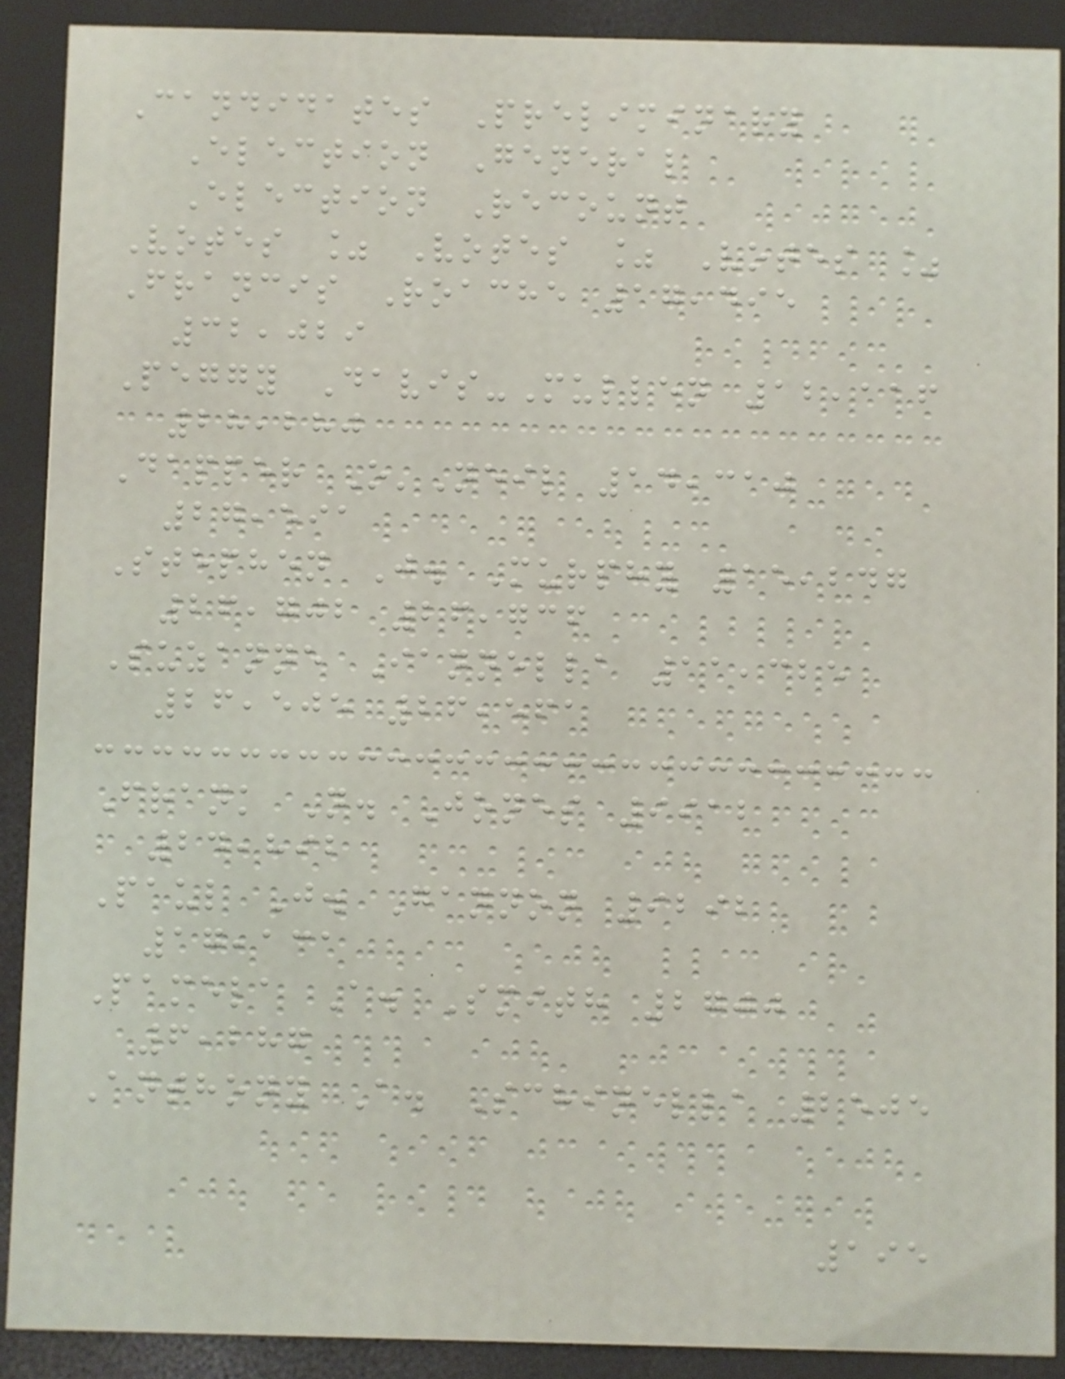Candidates Preliminary
Election General
Election Recount
Votes % Votes % Votes %
Francis Roache 17,495
32,029
Peggy Davis-Mullen 12,116
28,280
Dapper O'Neil 14,310
27,591
Stephen J. Murphy 15,247
26,702 26,736
Suzanne Iannella 11,325
26,505 26,561
Frank N. Jones 9912
24,892
Paul J. Gannon 9292
17,131
Pamela A. Smith 2700
6,287
Anthony A. Schinella 2505
195
